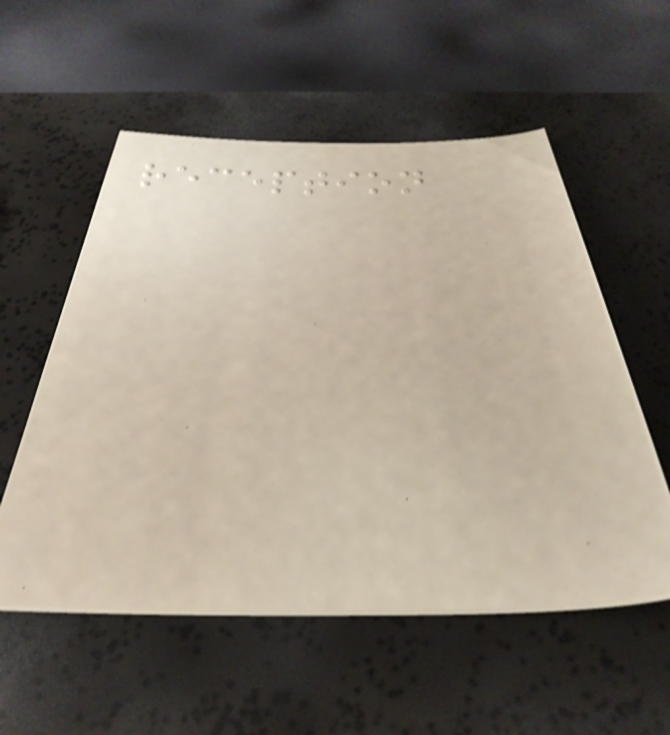reception
